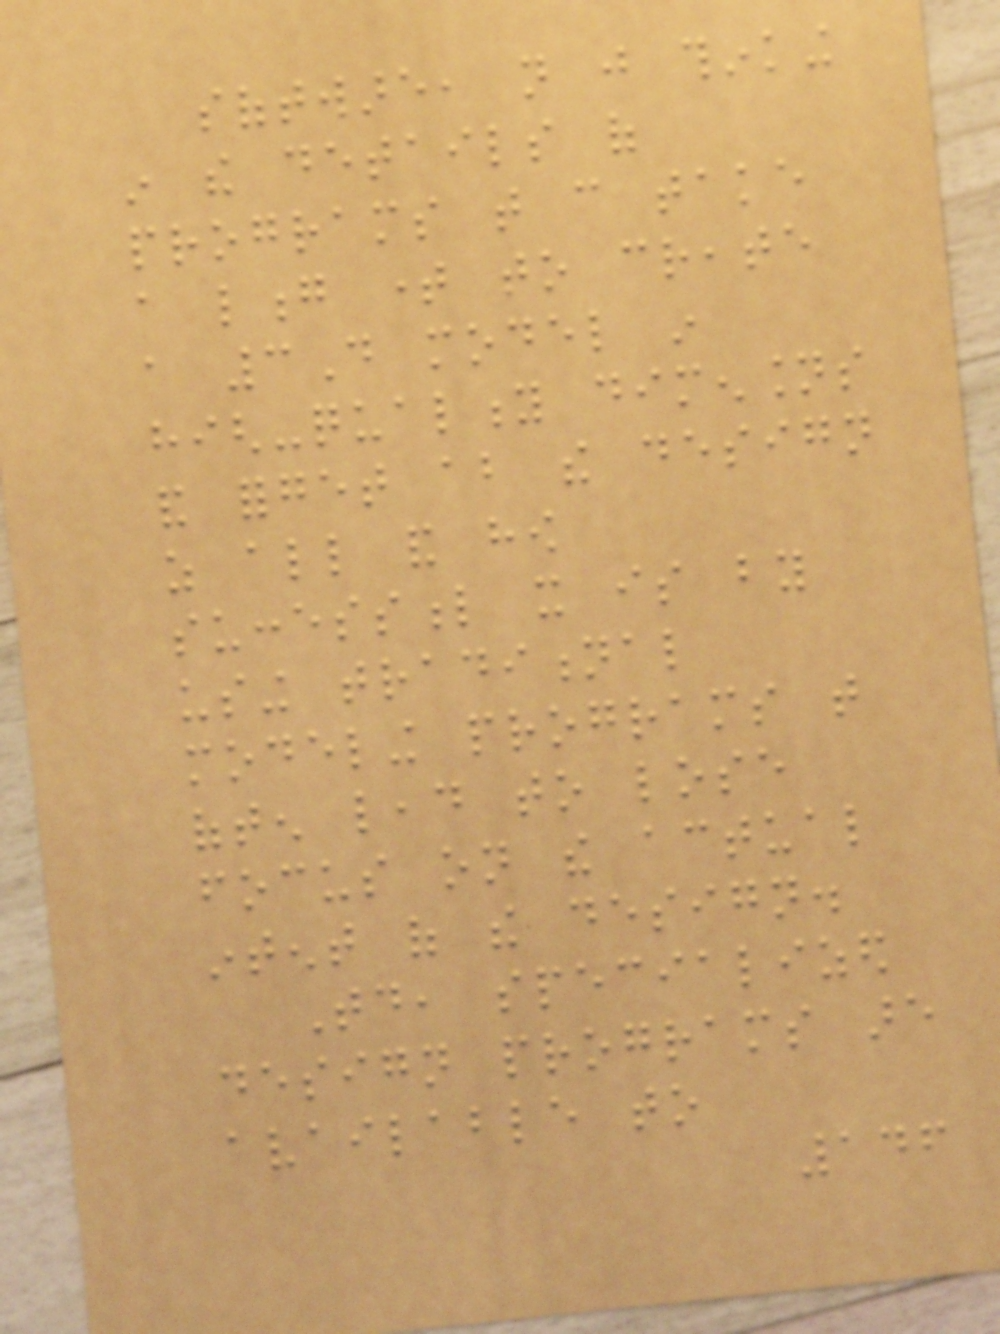software, not just thinking
in the details of
programs that can take
a long time to create
a 3D model in
high-quality dimensions
and forget about the design
as all and how
successful it is by
using traditional
modeling programs that
often lead to lose
focus on the actual
intent of the design.
Today, specialized
design programs are
available to
146
